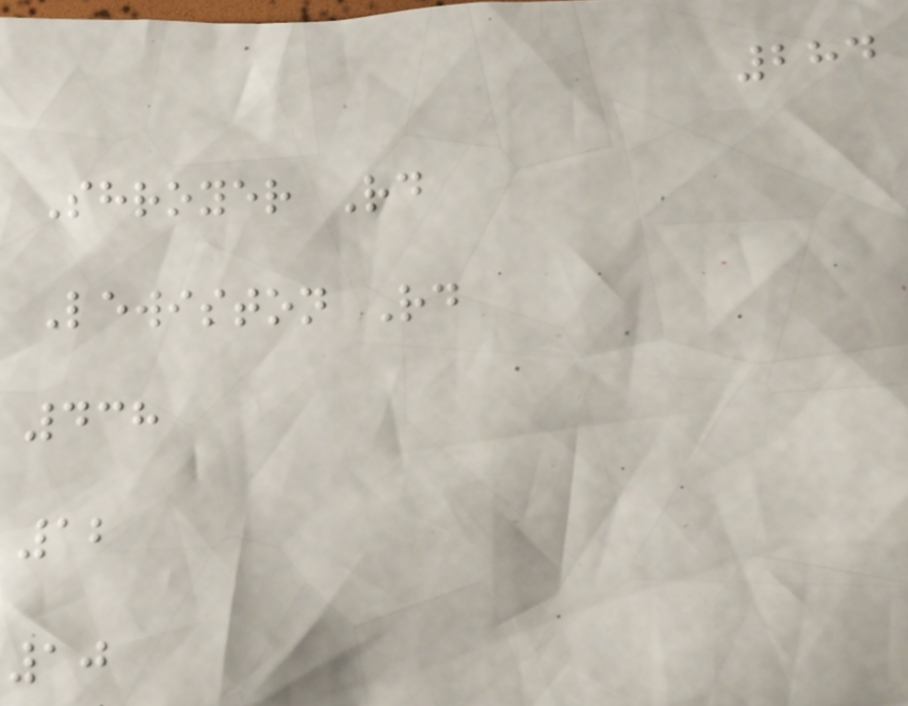284
Shroyer Rd
Lewiston Rd
438
12
10
